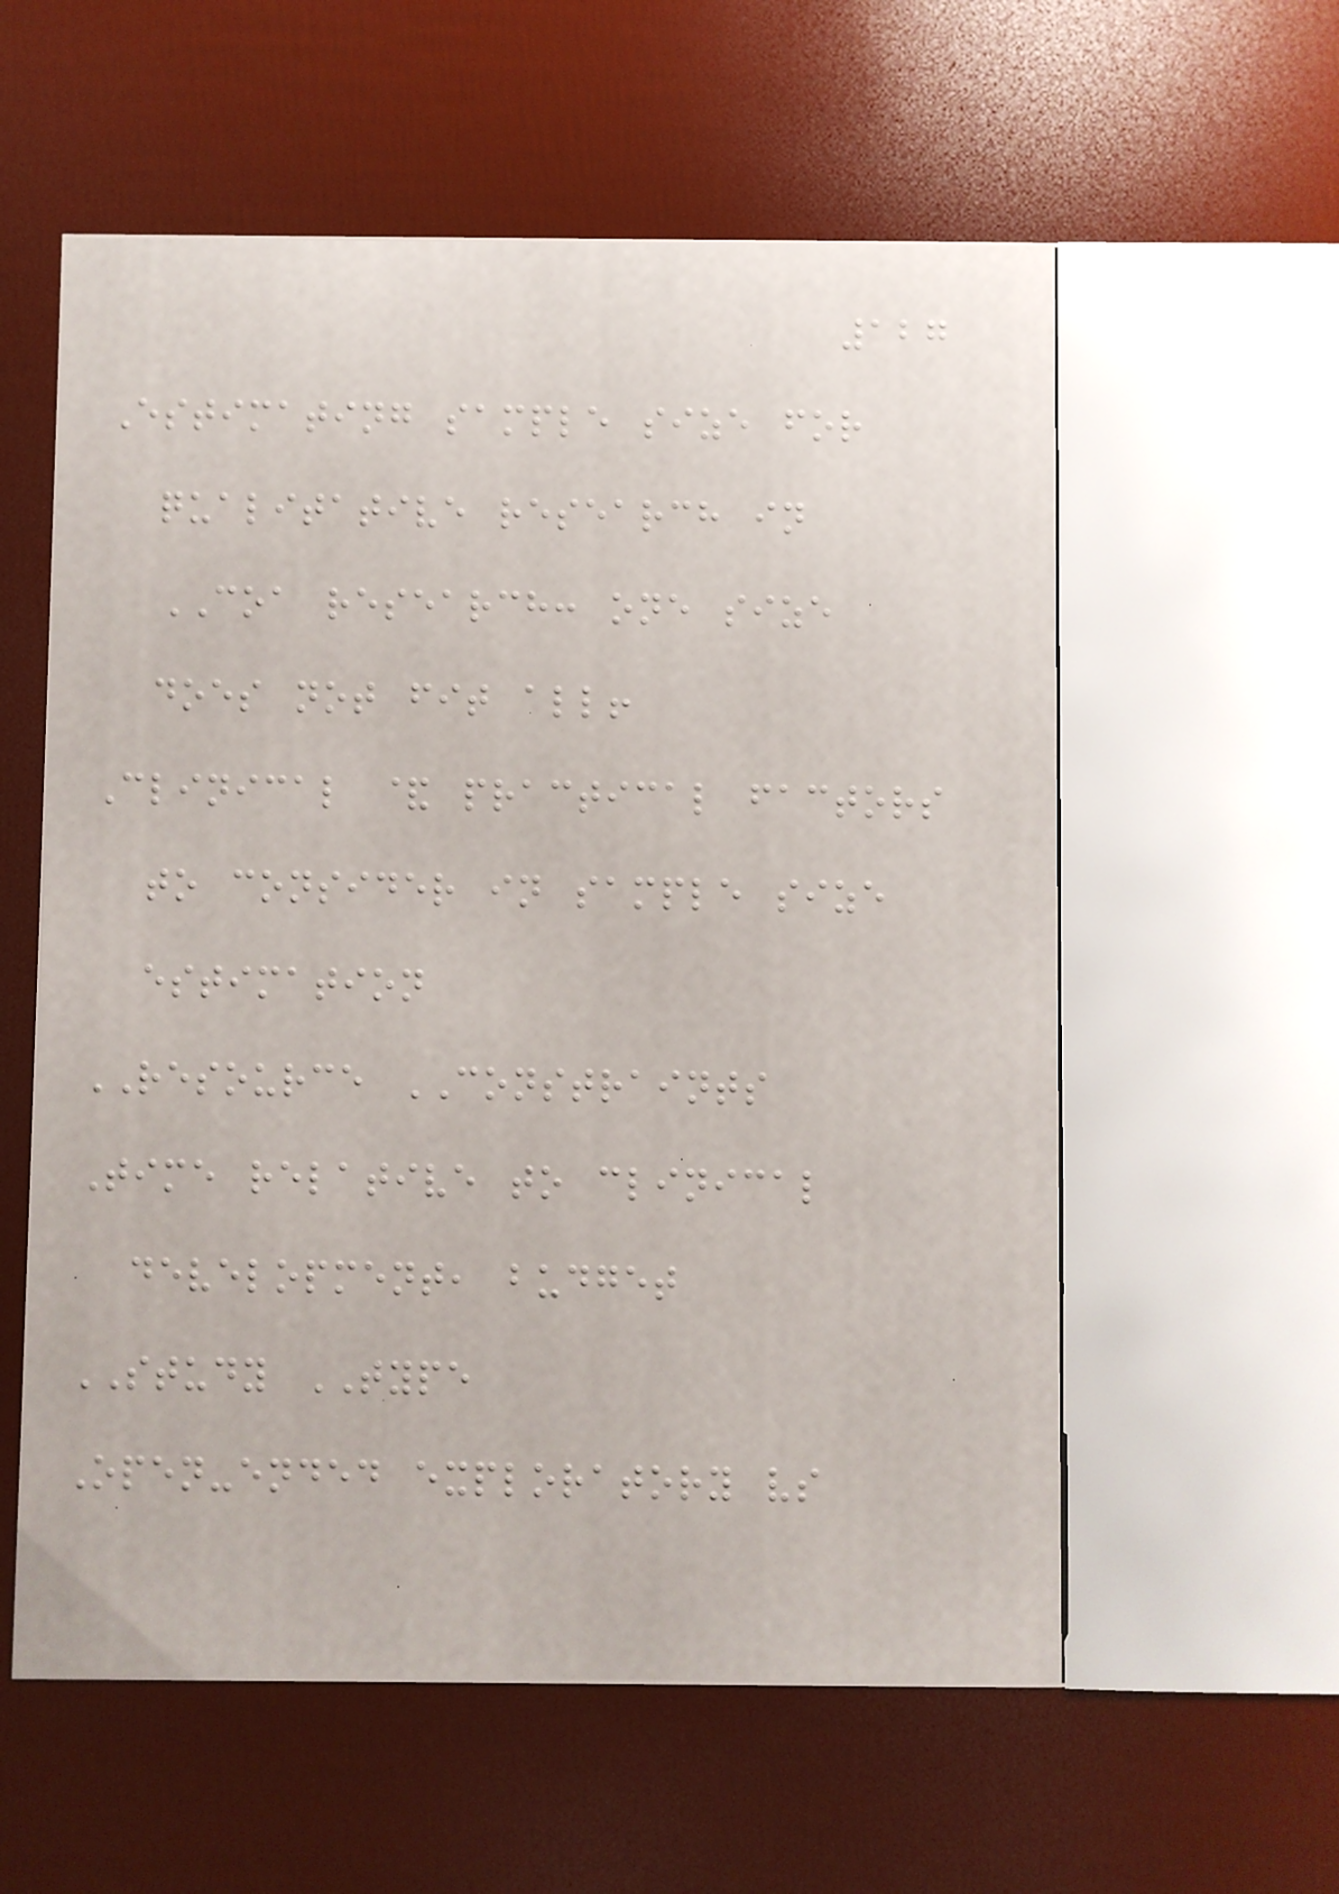127
Estimating sample size for
qualitative research in
COA research: one size
does not fit all!
Clinical & practical factors
to consider in sample size
estimation
RESOURCE CONSTRAINTS
Time relative to clinical
development, budget
STUDY TYPE
Open-ended exploratory vs
